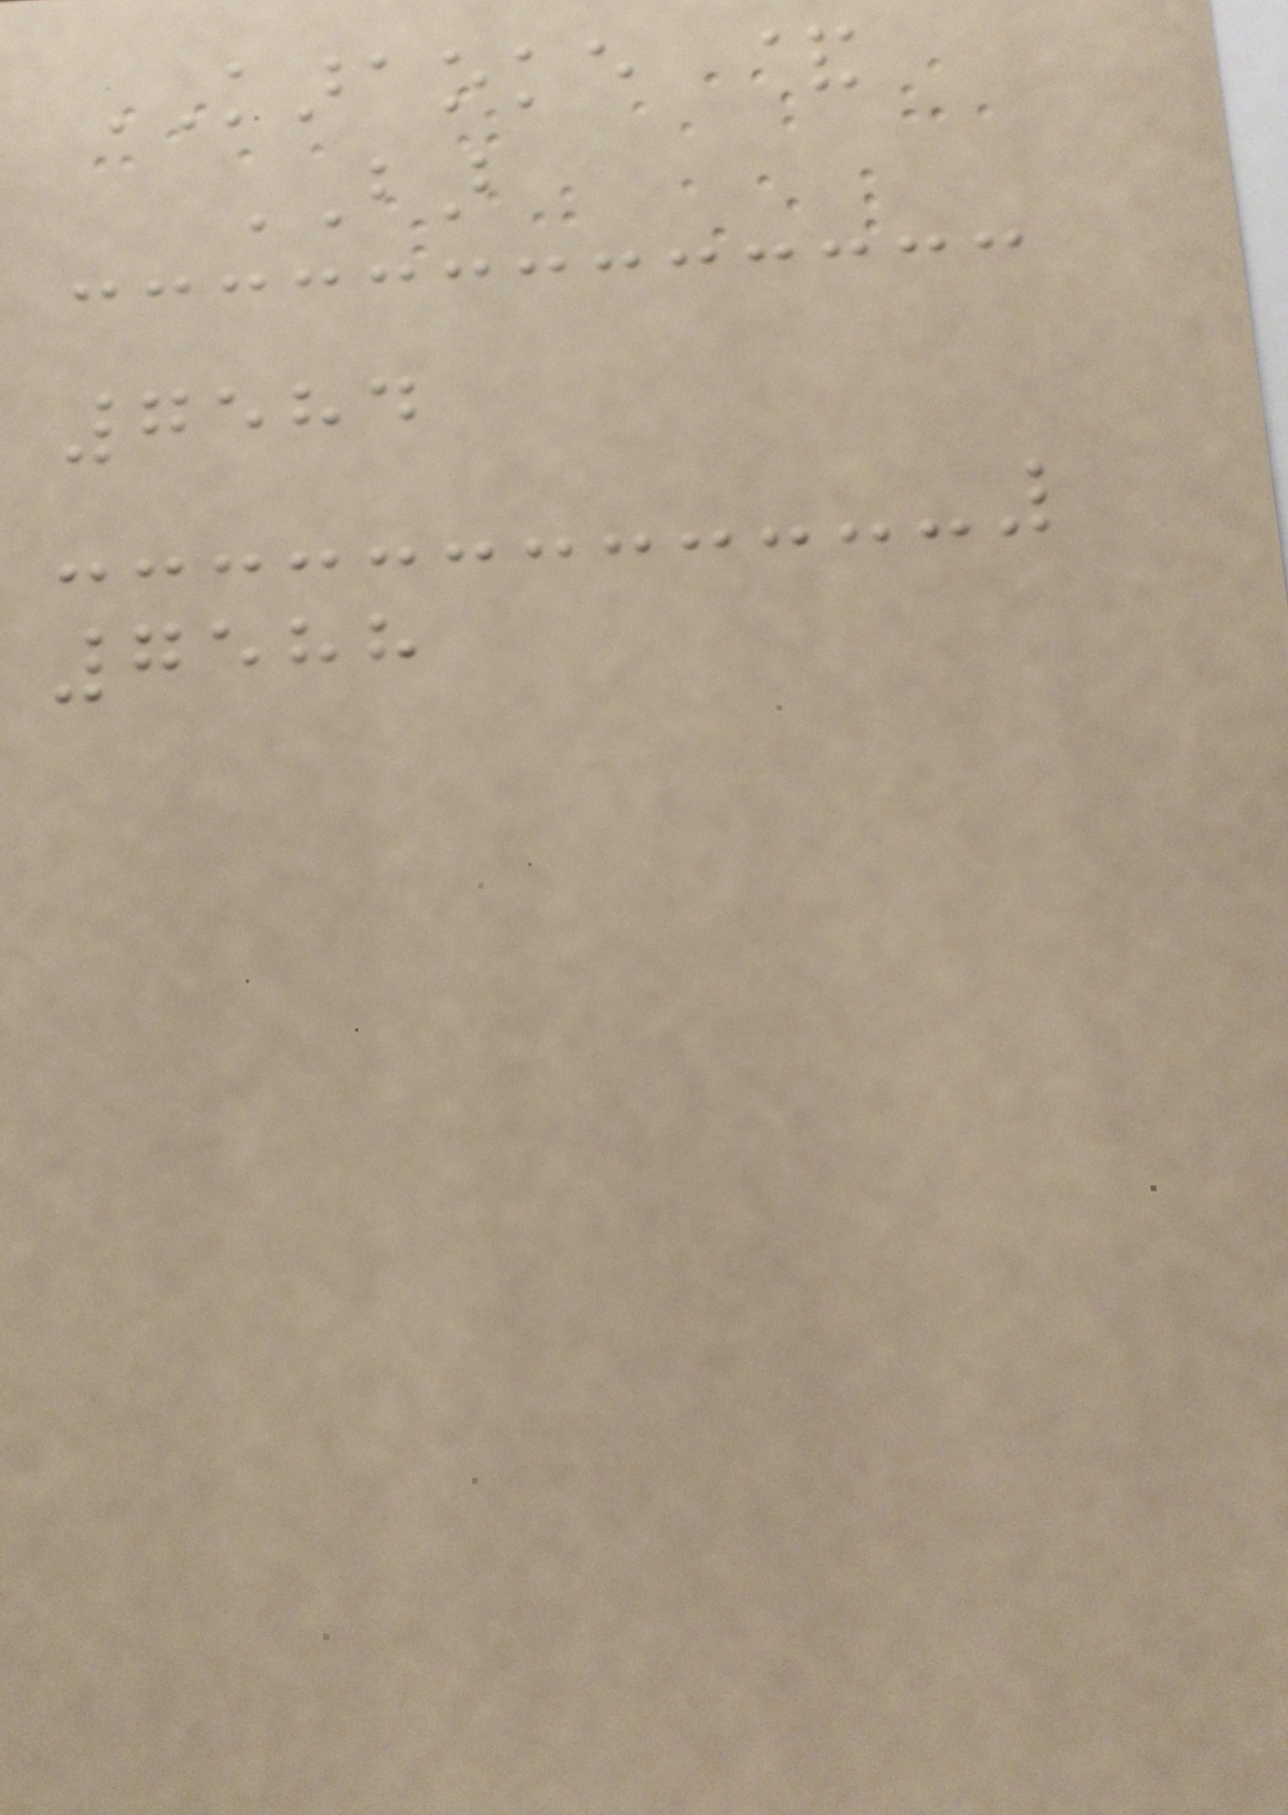KARAOKE &
BAR
7584
7588
